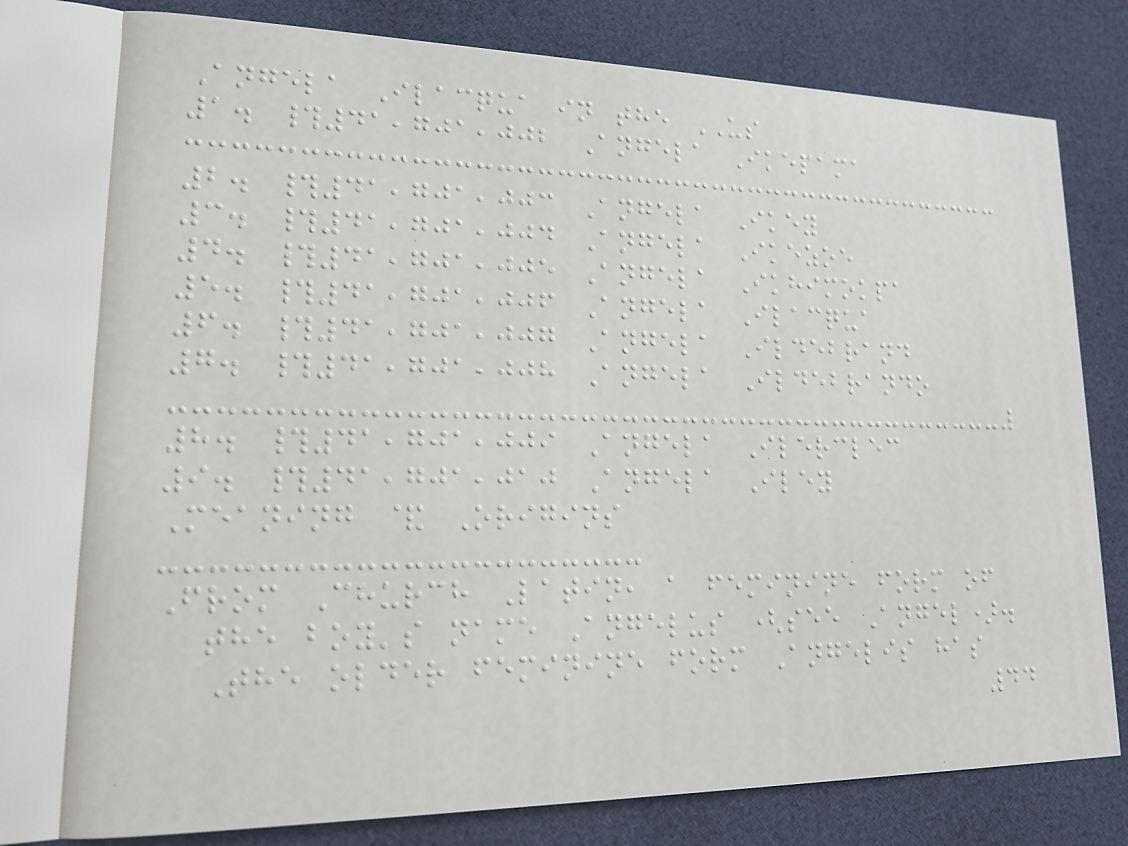Angela Ilacqua in the US
1. #41,701,002 Angela Ikepama
2. #41,701,003 Angela Ikey
3. #41,701,004 Angela Ikezoe
4. #41,701,005 Angela Ikhimokpa
5. #41,701,006 Angela Ilacqua
6. #41,701,007 Angela Ildebrand
7. #41,701,008 Angela Ildebrando
8. #41,701,009 Angela Ilerclec
9. #41,701,010 Angela Iley
Meaning & Origins
From Church Latin, a feminine form of
the boy's name Angelus (see Angel).
The older feminine form Angelis has
44
